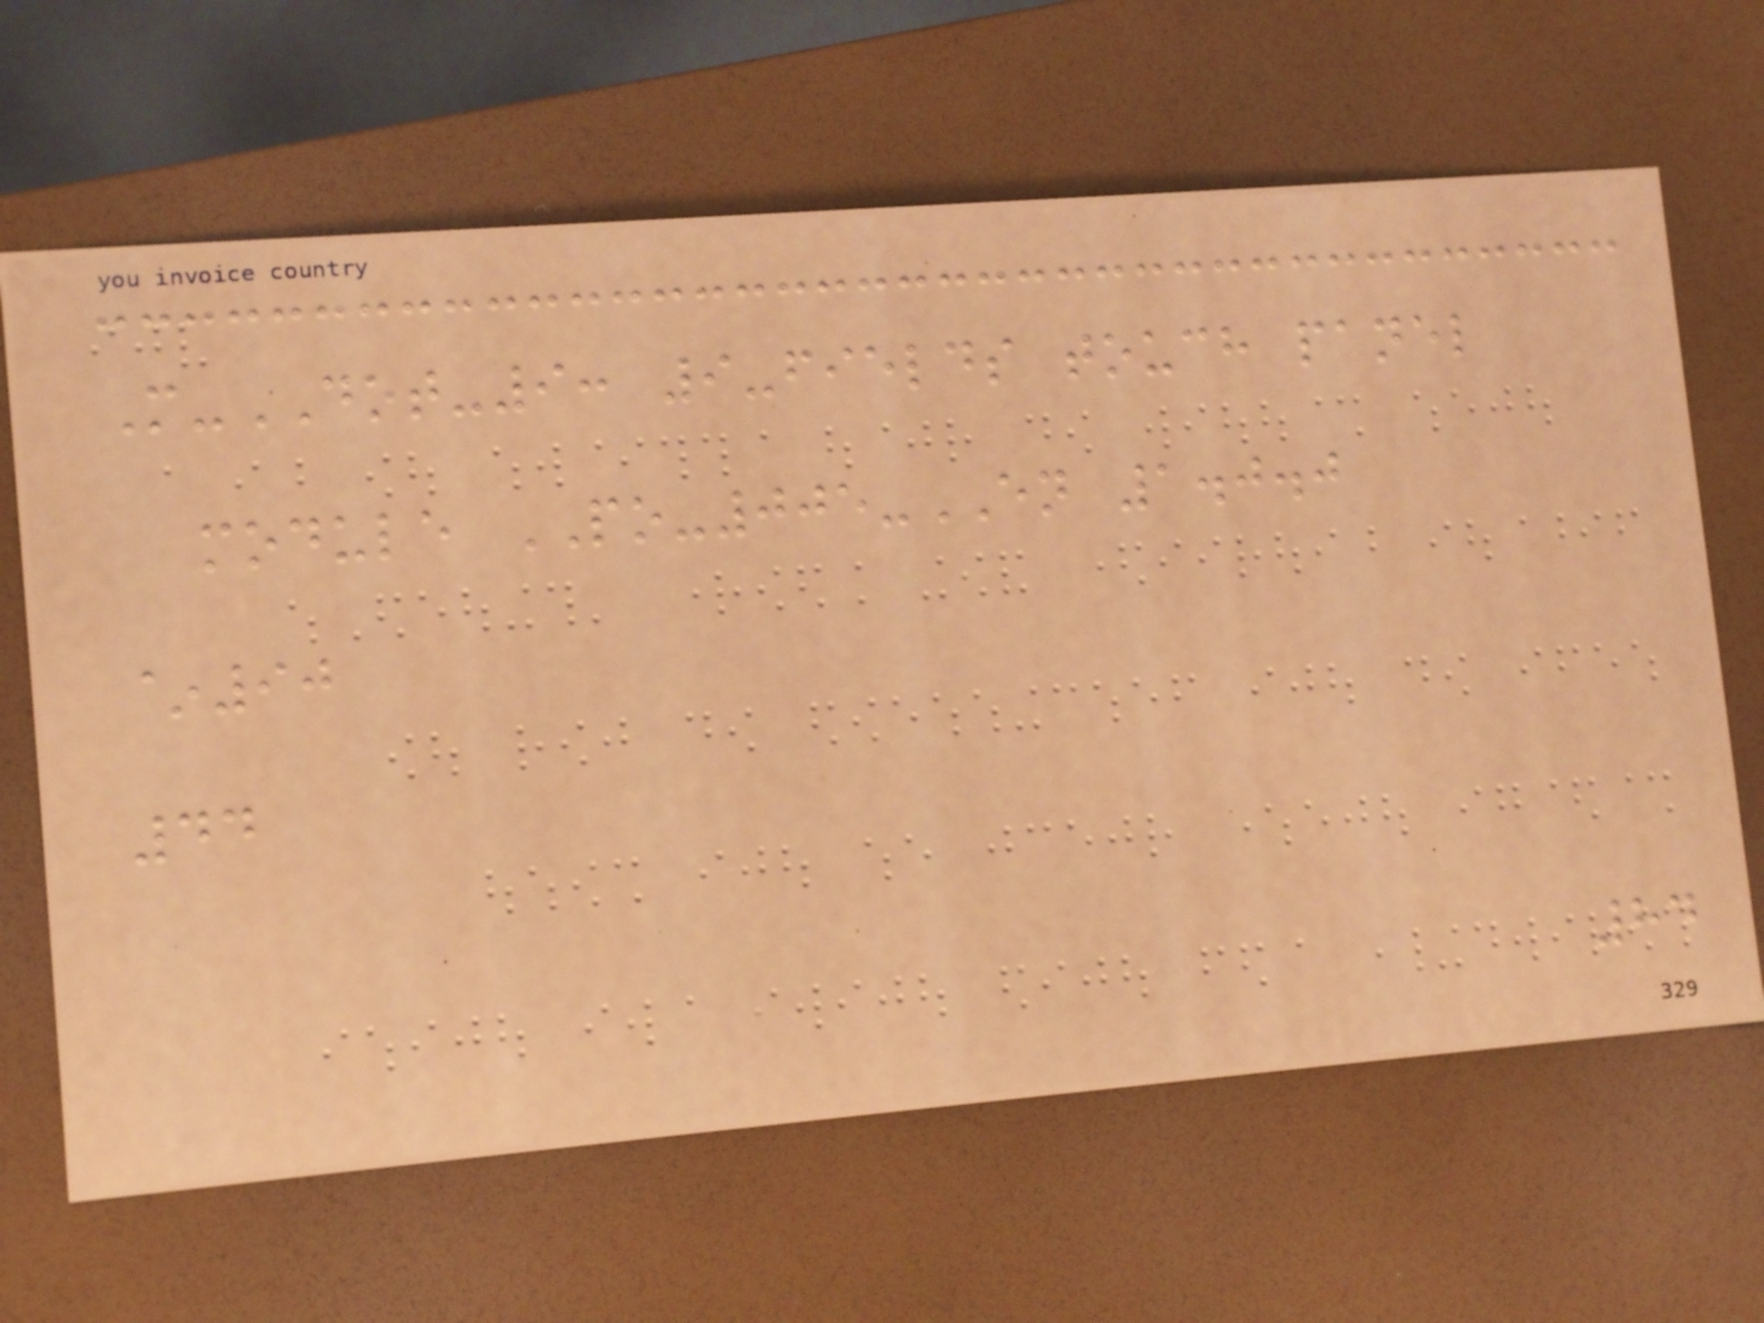M-DOT-9: 9-fields touch panel
module PO-005-EN 1.0.0
~90
44
84
